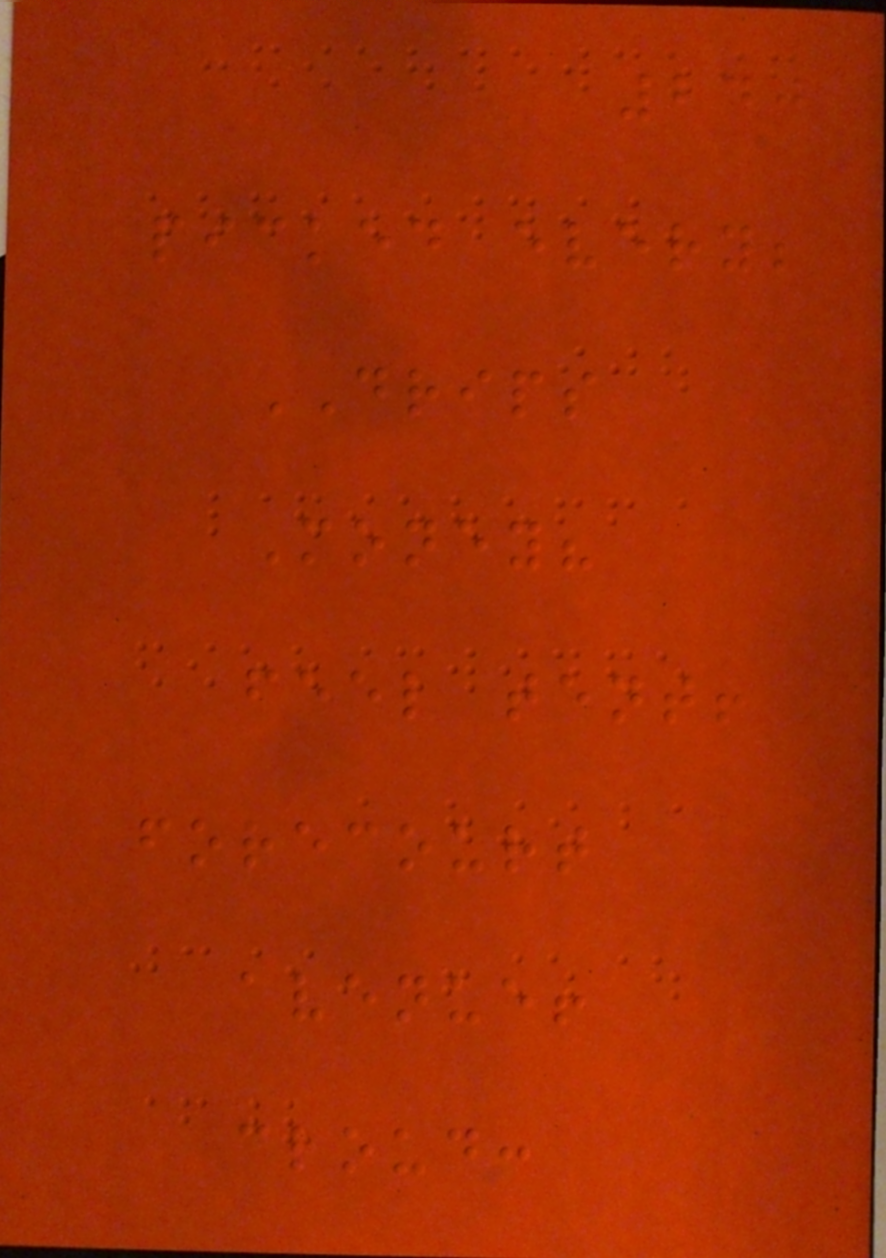240
picked every;
DRIPS
Money?
feel tent!
forecourt
avenue!
cloud:
